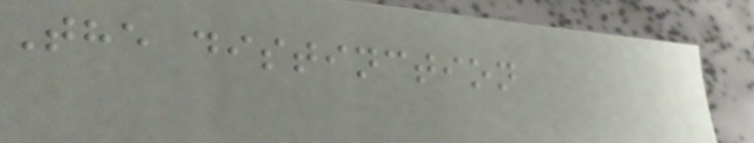The distinction
